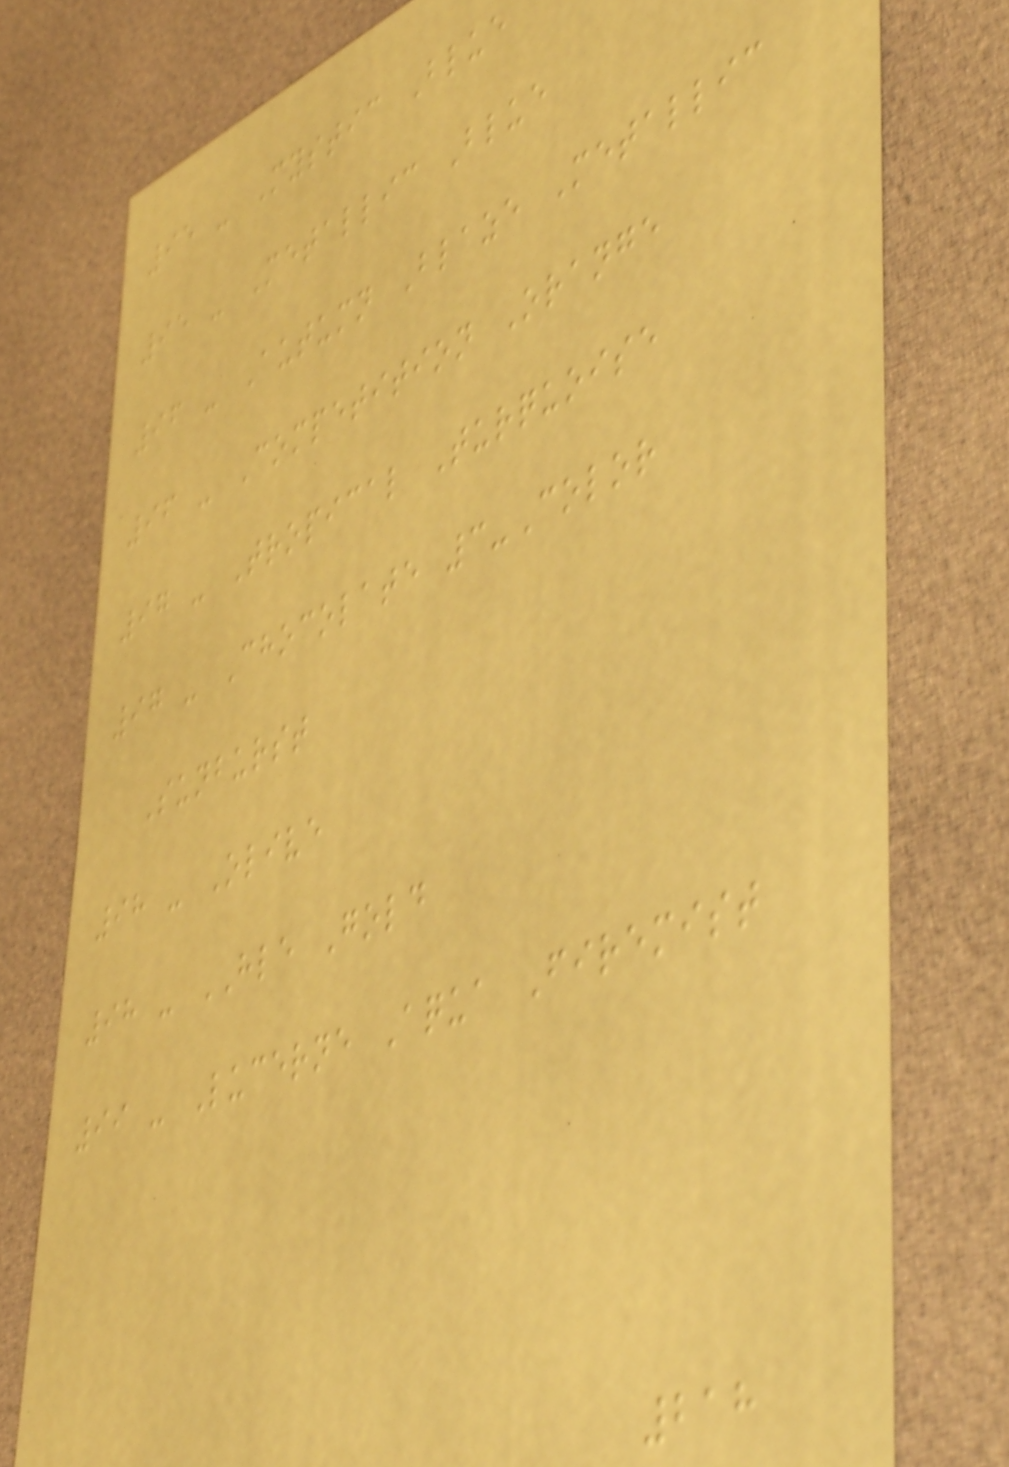95 - Mystic Blue
95 - Metallic Blue
96 - Autumn Blaze Metallic
96 - Competition Orange
97 - Tropical Turquoise
97 - Chocolate 3-Color
Sunburst
98 - Olive
98 - HLE Gold
99 - Lucerne Aqua Firemist
218
